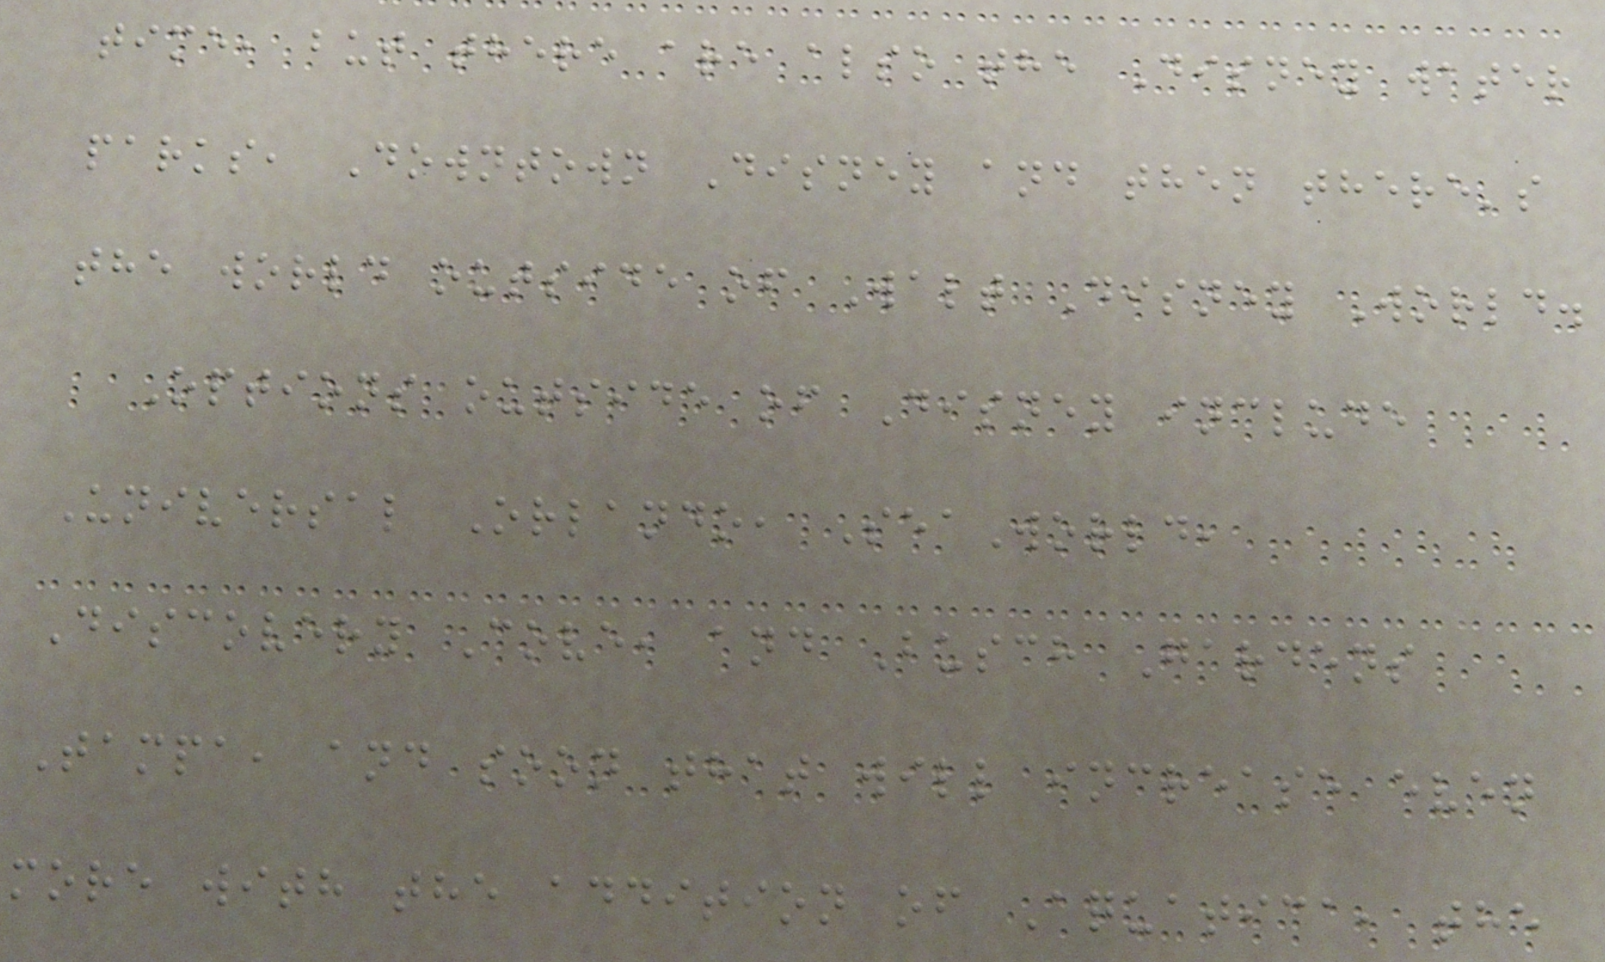time, but there are also the Disney water
parks, Downtown Disney and then there's
the world outside of Walt Disney World.
Options outside of Disney include
Universal Orlando, SeaWorld,
Discovery Cove, and Busch Gardens
Tampa, and soon that will increase even
more with the addition of Aquatica, the
